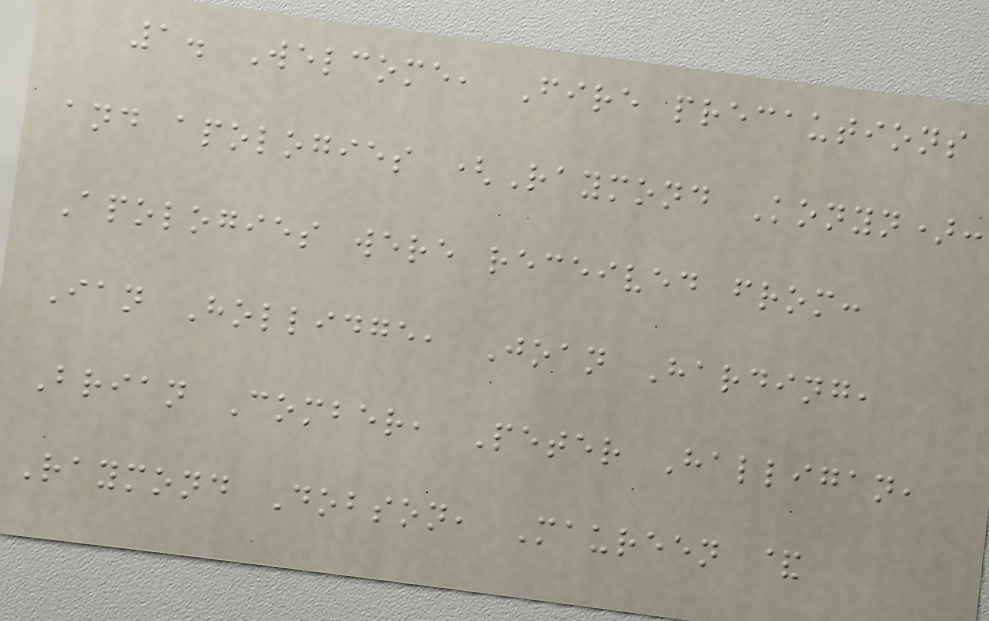1. Welcome, Fire precautions
and apologies (Raymond Konyn):
Apologies were received from:
Ian Hollidge, Joan Harding,
Brian Comber, Peter Halligan,
Raymond Dobson, Maureen &
